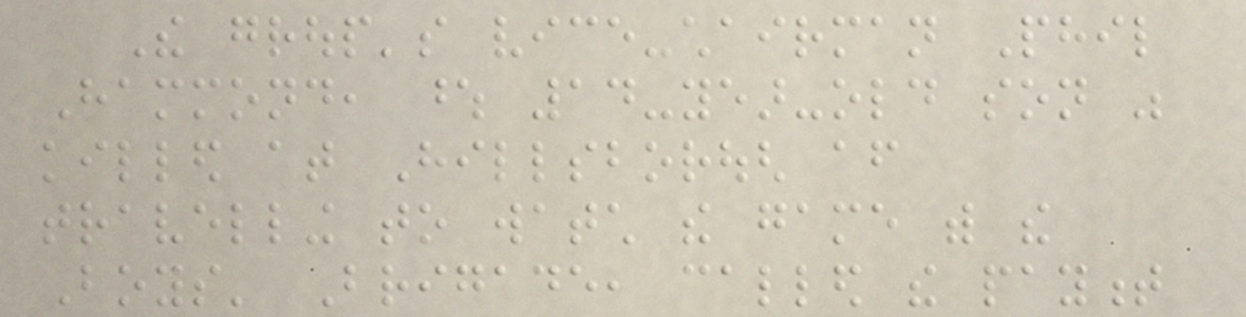The group's vice-chairman Phil
Hammond, whose 14-year-old son was
killed at Hillsborough after
travelling to watch the game with the
Boys' Brigade, called the payment
